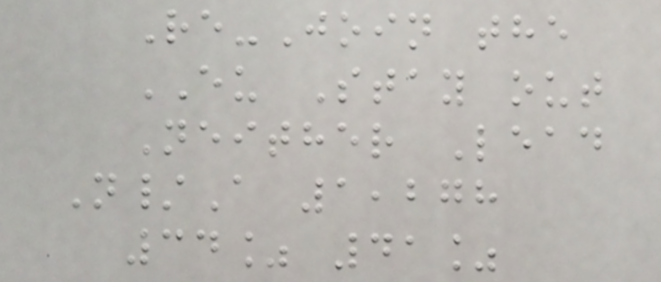Re-Join the
EU Stay out
Neither Lead
N/A 1,278
34% 41%
